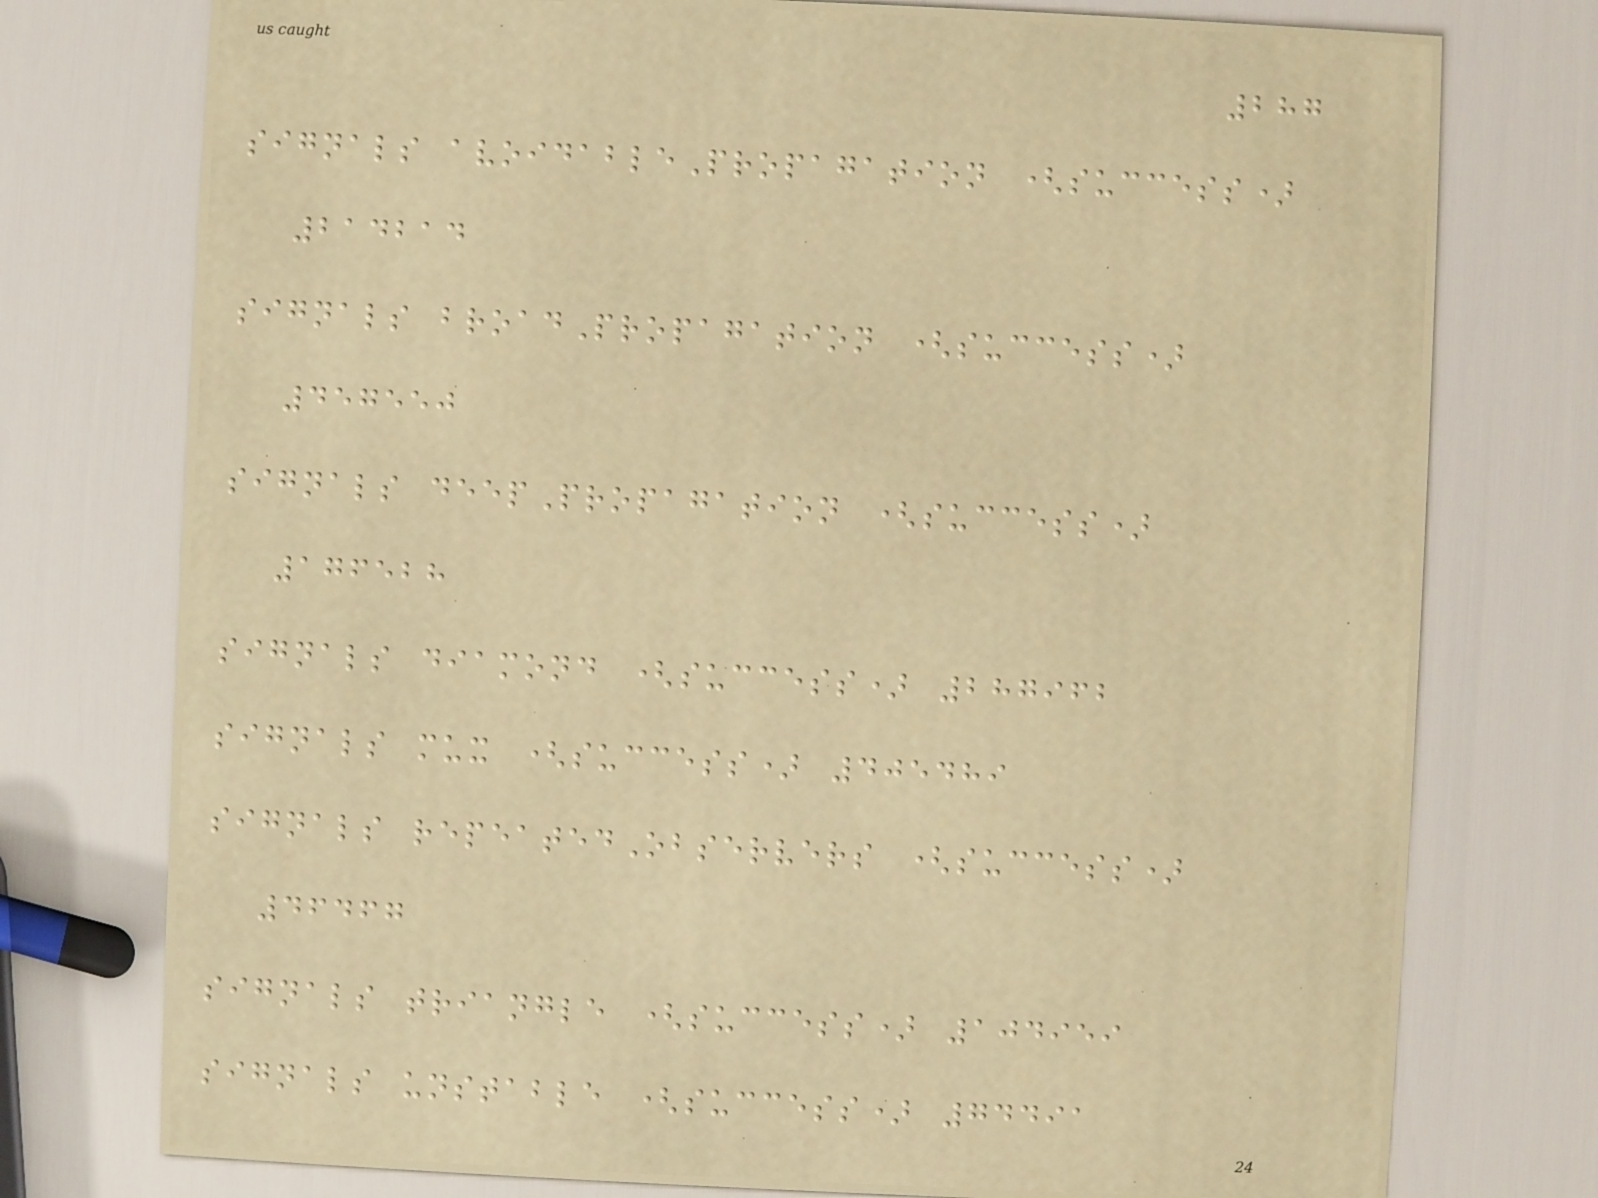287
signals avoidablePropagation (success)
214214
signals broadPropagation (success)
457550
signals deepPropagation (success)
176528
signals diamond (success) 287962
signals mux (success) 405489
signals repeatedObservers (success)
46467
signals triangle (success) 104959
signals unstable (success) 74491
